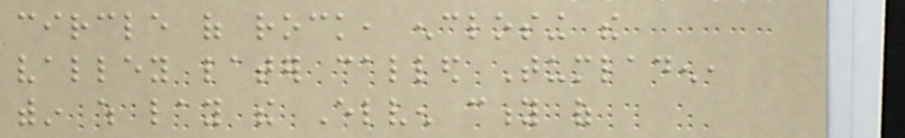circle of rock, enclosing the
valley later called Tumladen,
within which lay the Elven city of
